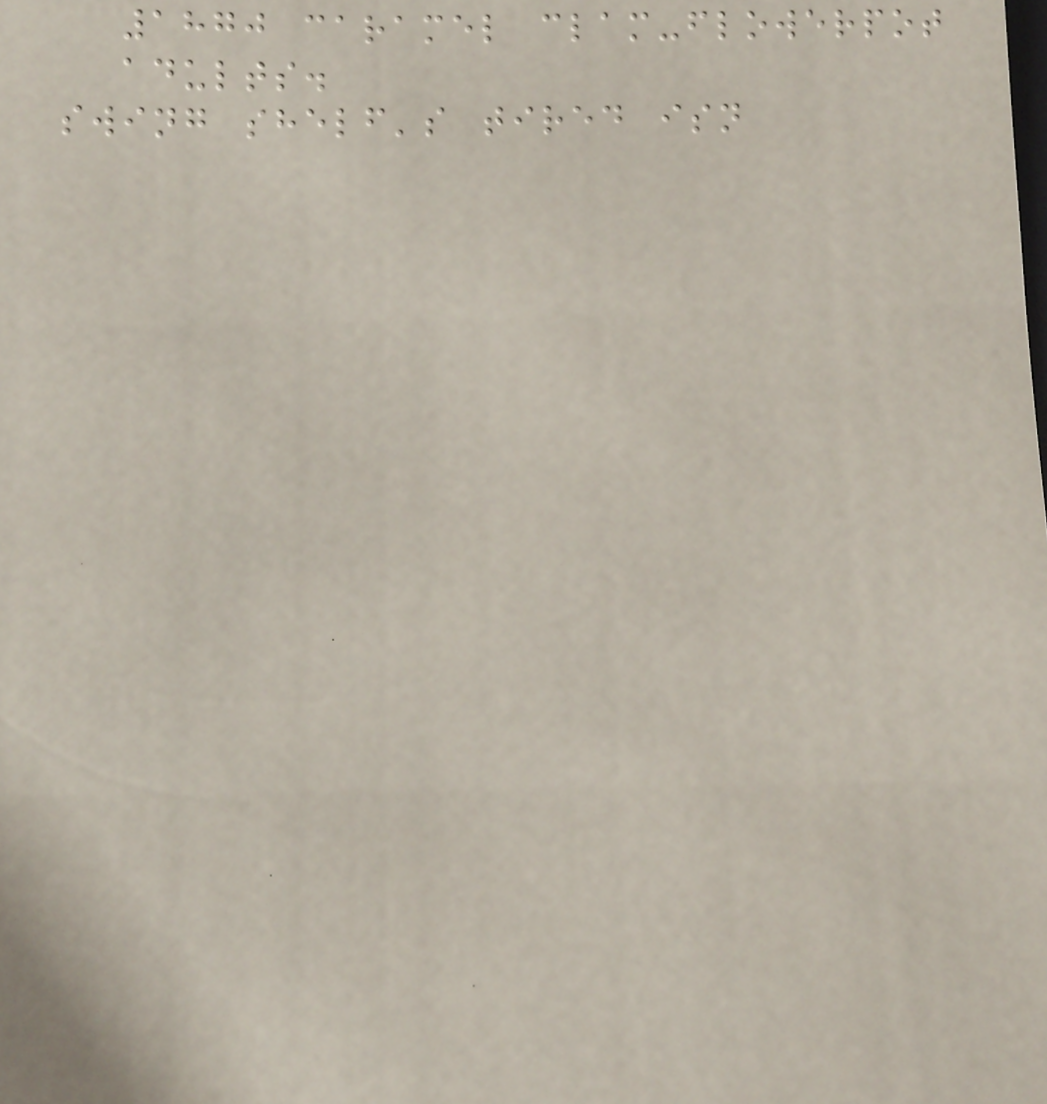1870 caramel clam-flowerpot
adults.
swing shelf's tired isn
